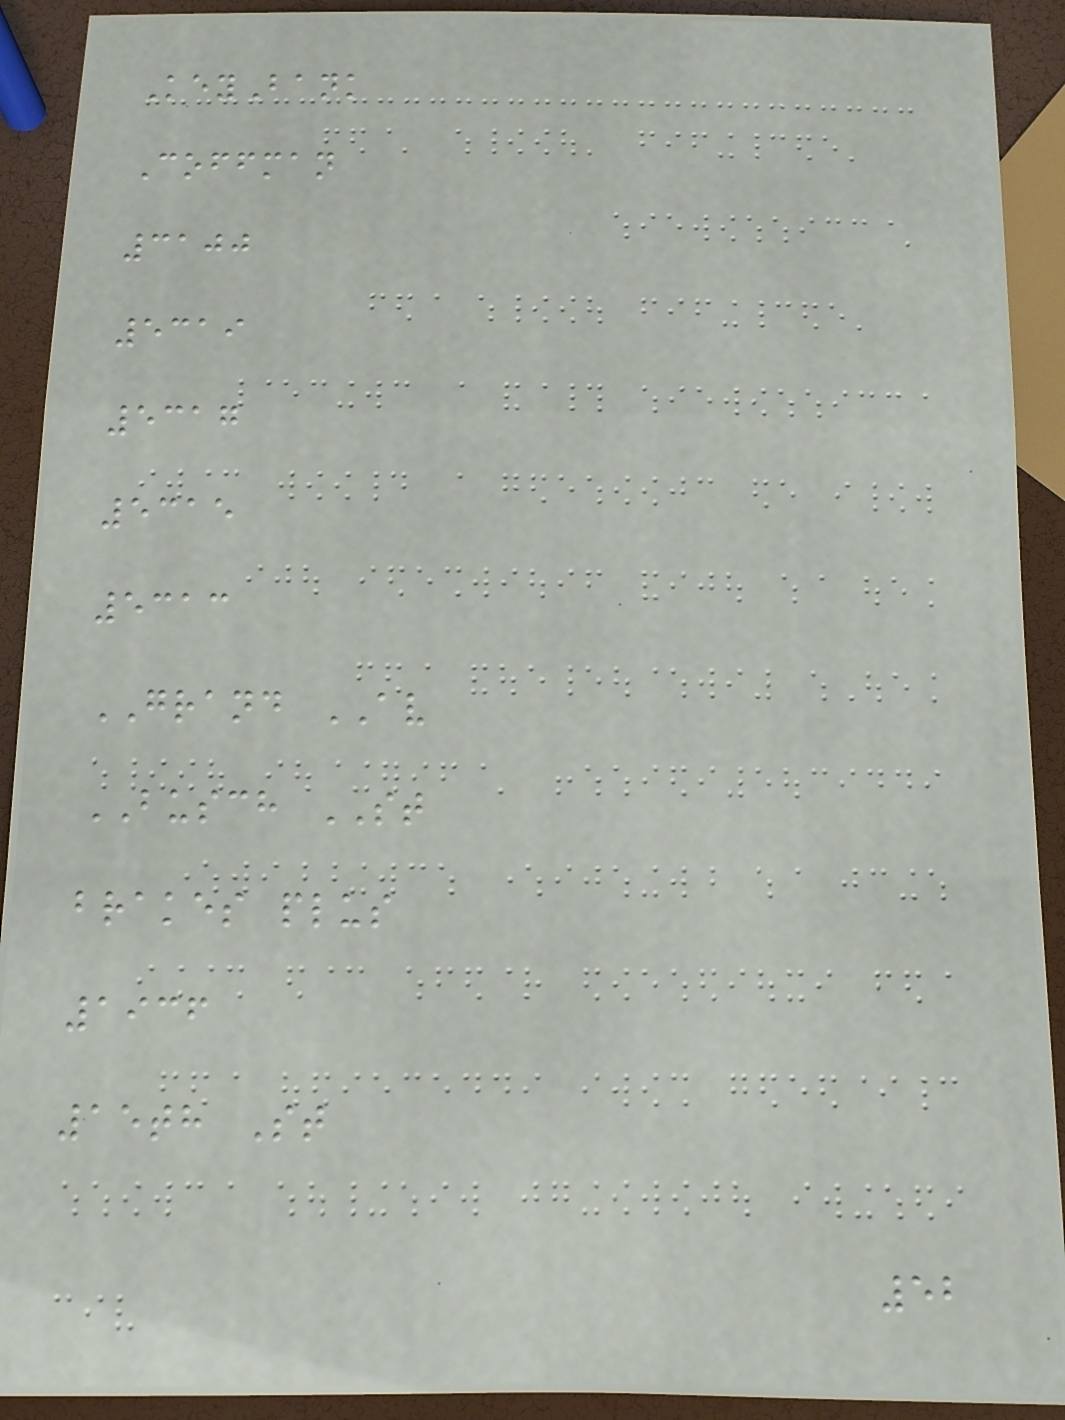KeyBank
Coffman
3100
5319
5317
5315
5313
GRAND AV
BUSCH ST
brakes plus
1936
15th St
52
